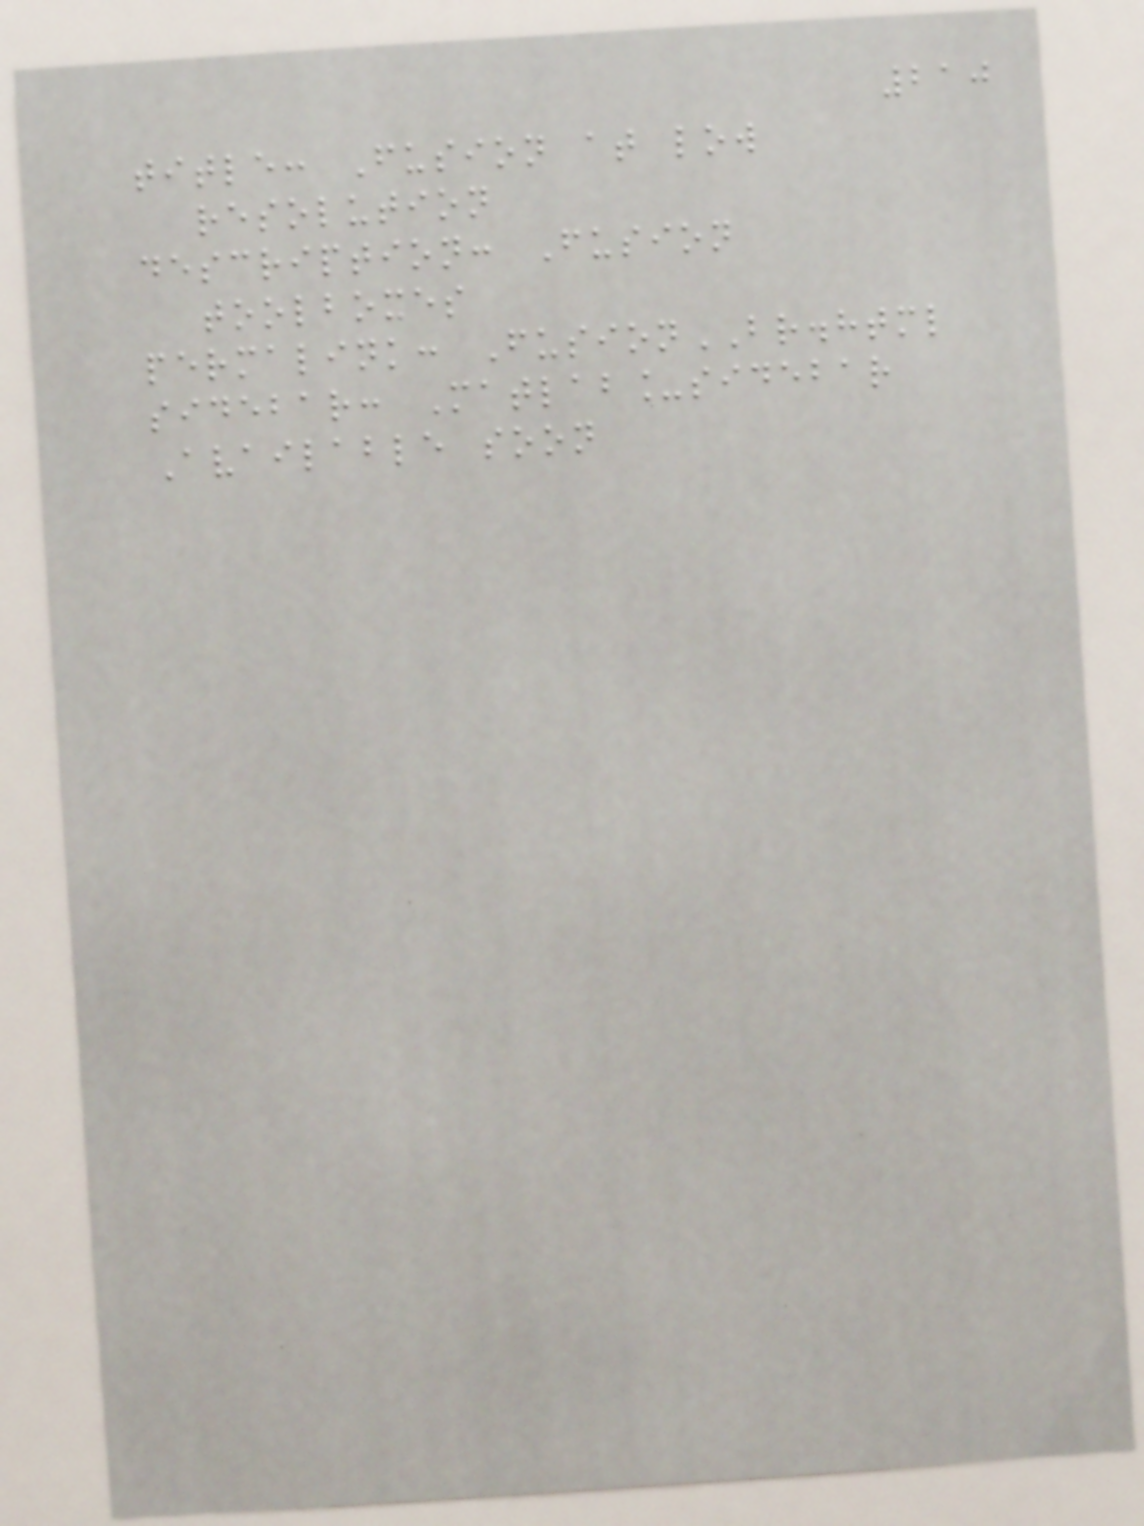210
title: Fusion at low
resolution
description: Fusion
toolboxes
permalink: FusionBR.html
sidebar: Matlab_sidebar
Available soon
